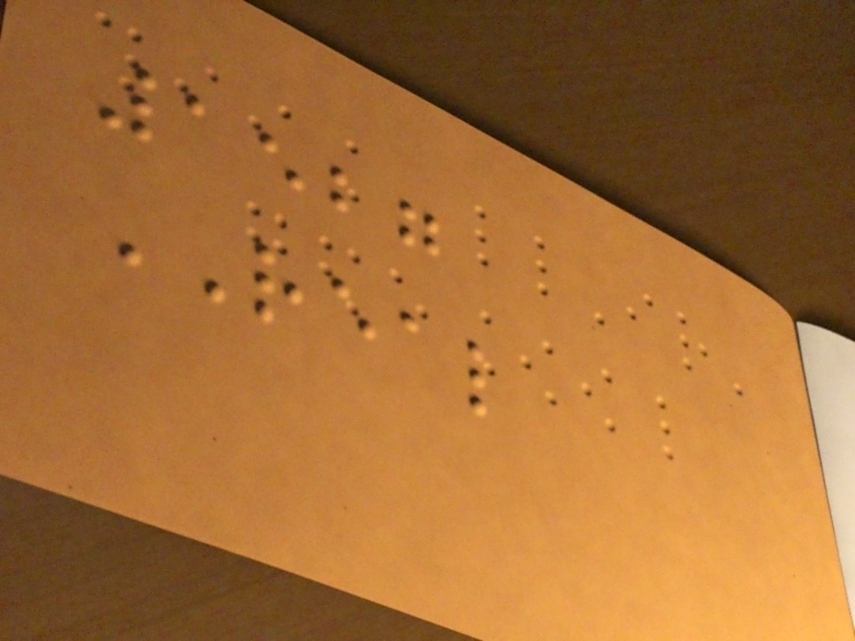1527
REAL
